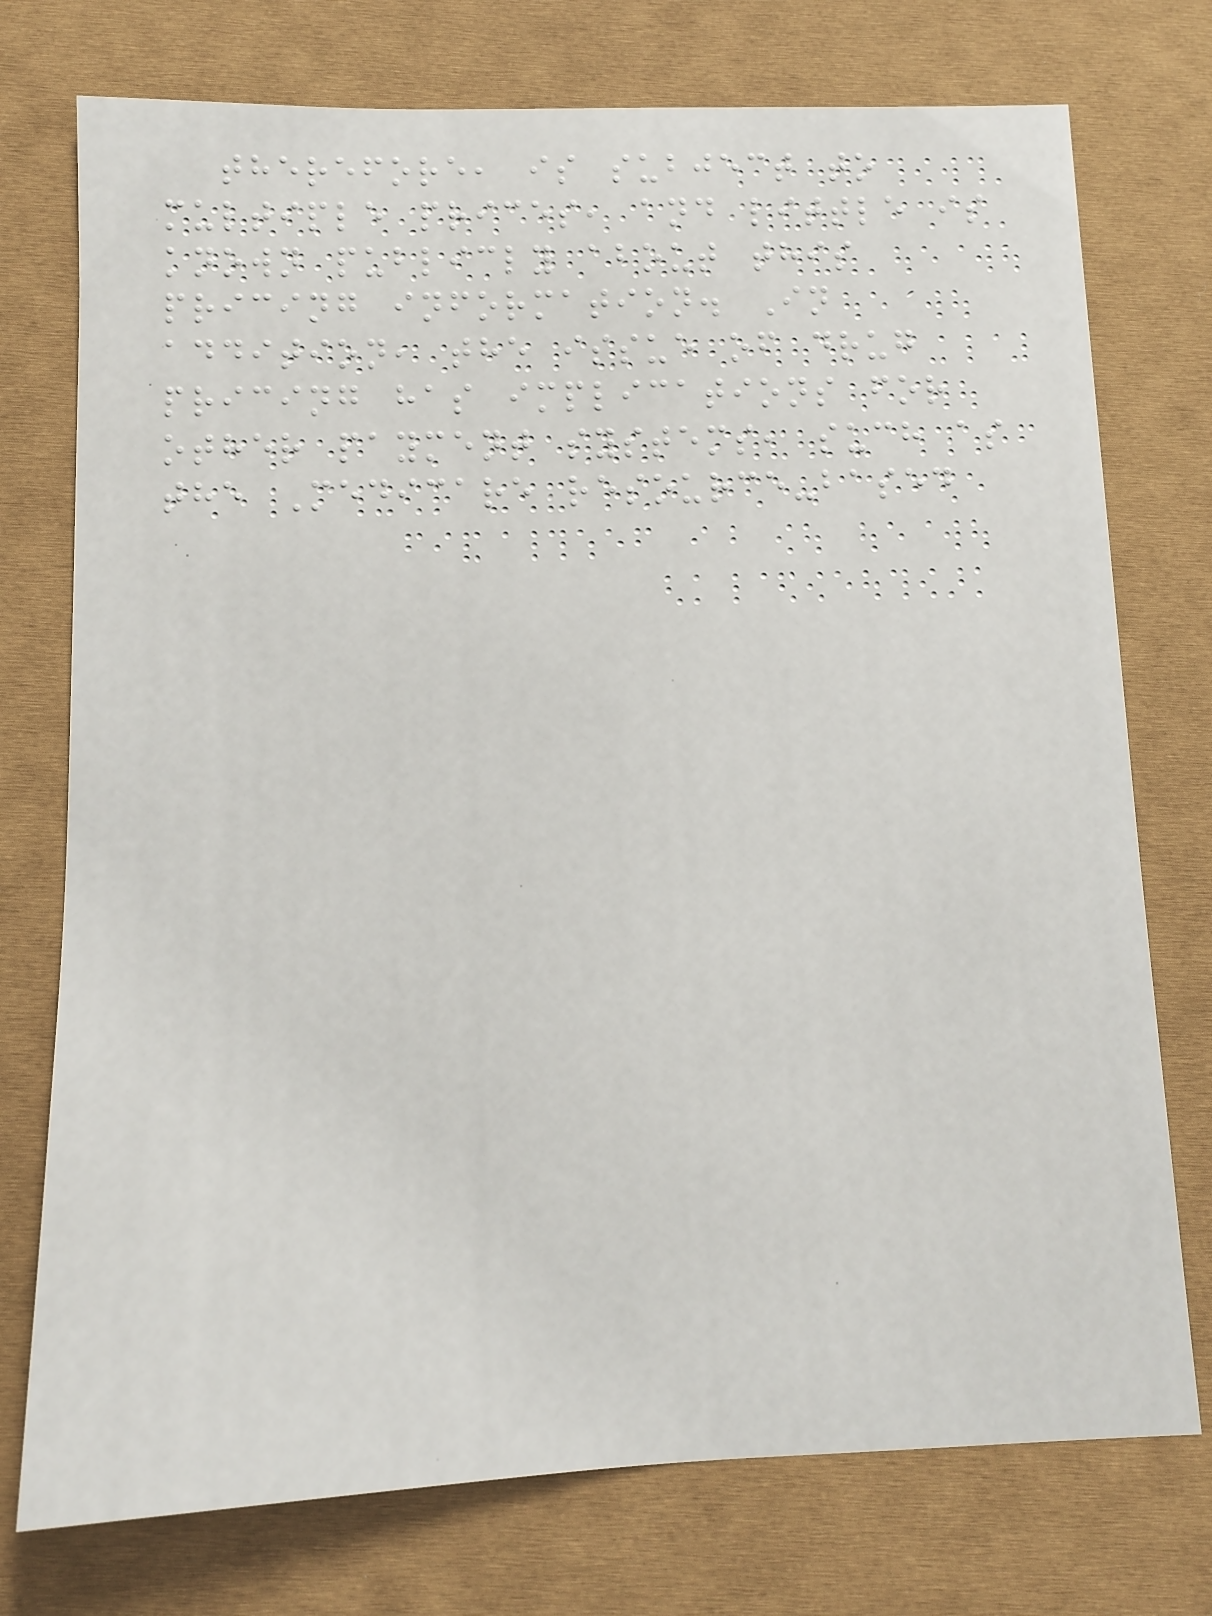therefore, is subject to
multiple prices, and little is
known publicly about this
pricing information. In
addition, the issue of drug
pricing has implications for
other payment systems, such as
the Medicare resource-based
